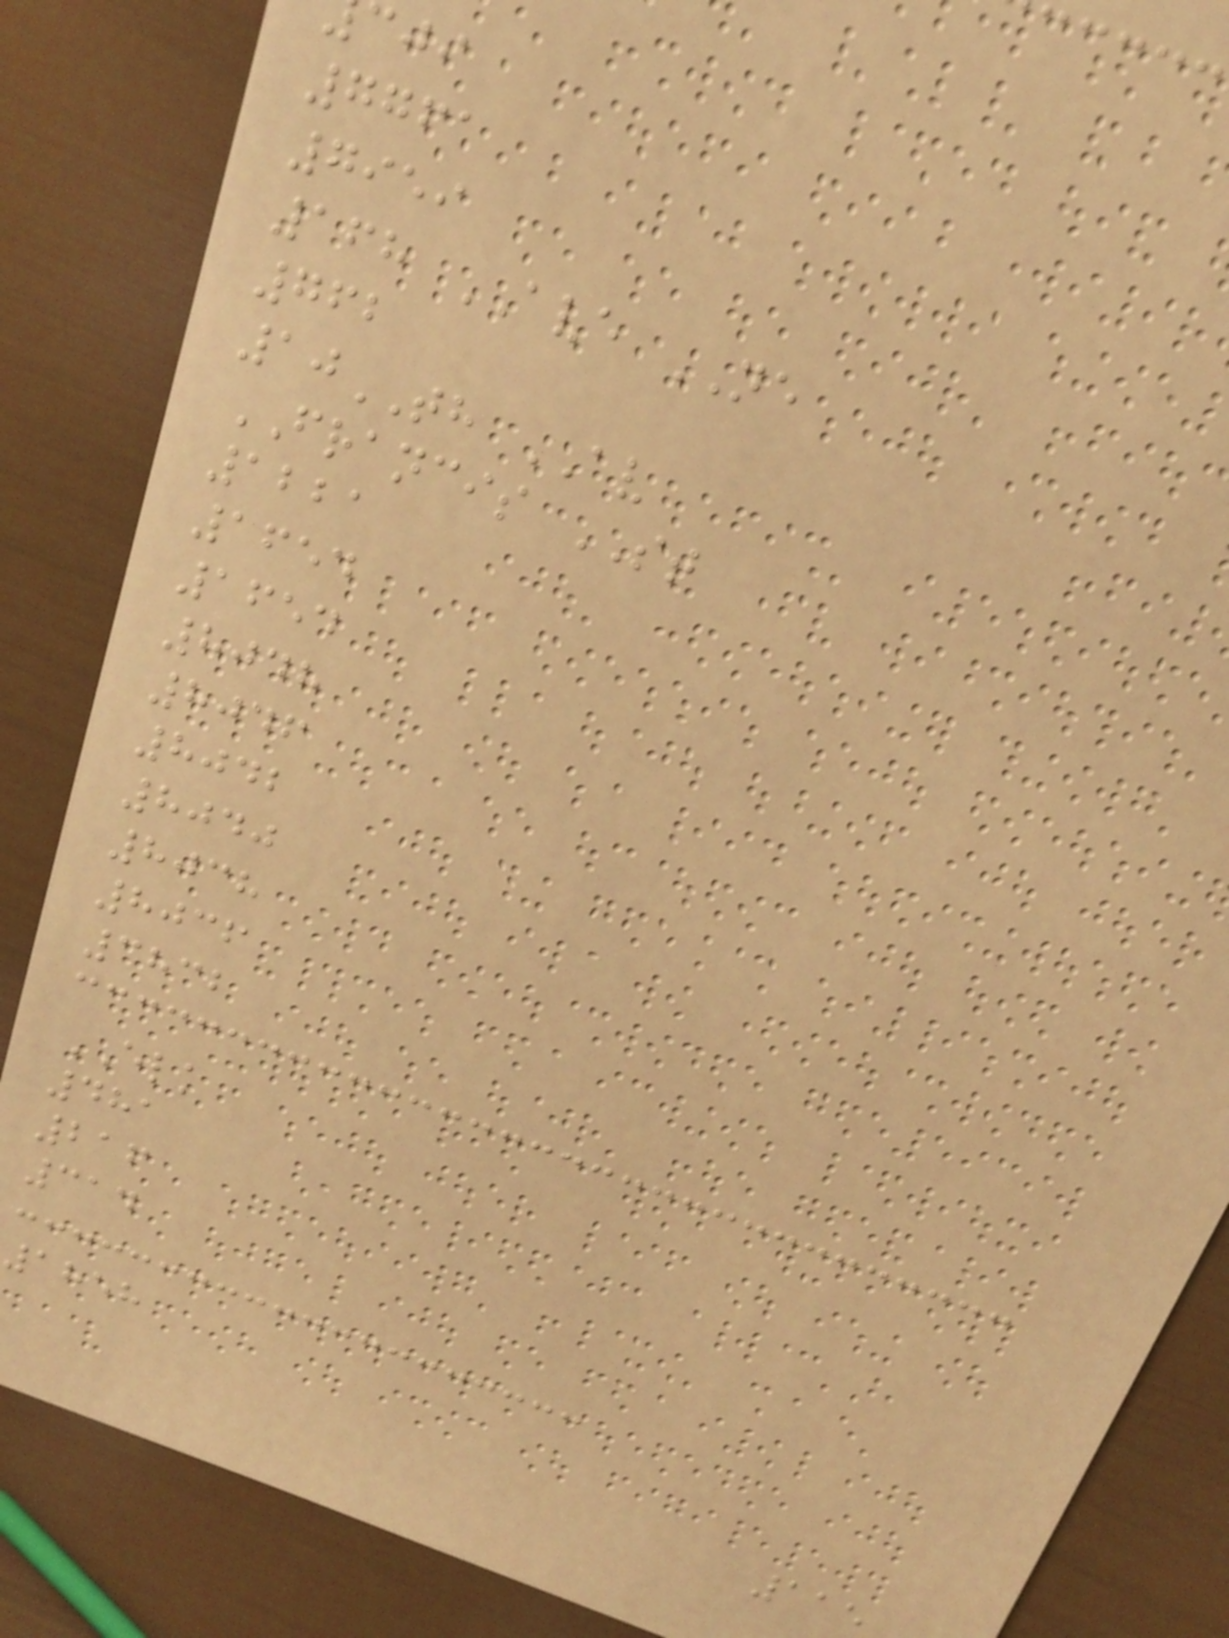7761
7959
168 AVE NE
762
10TH AV
FRANCIS ST
1221
1654
1654
8048
8046
8042
8040
8038
8036
3832
ELK
481
216
314
1858
115
